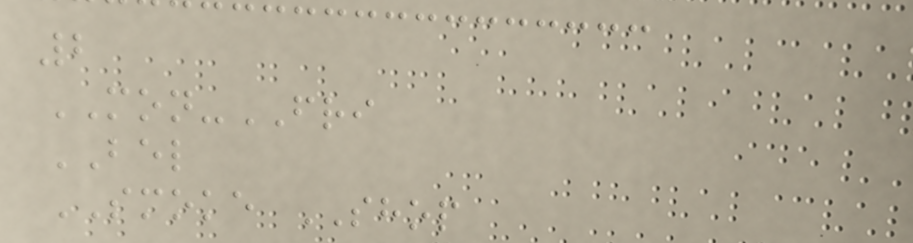2
MON-FRI
BEL
SMOKE SHOP
